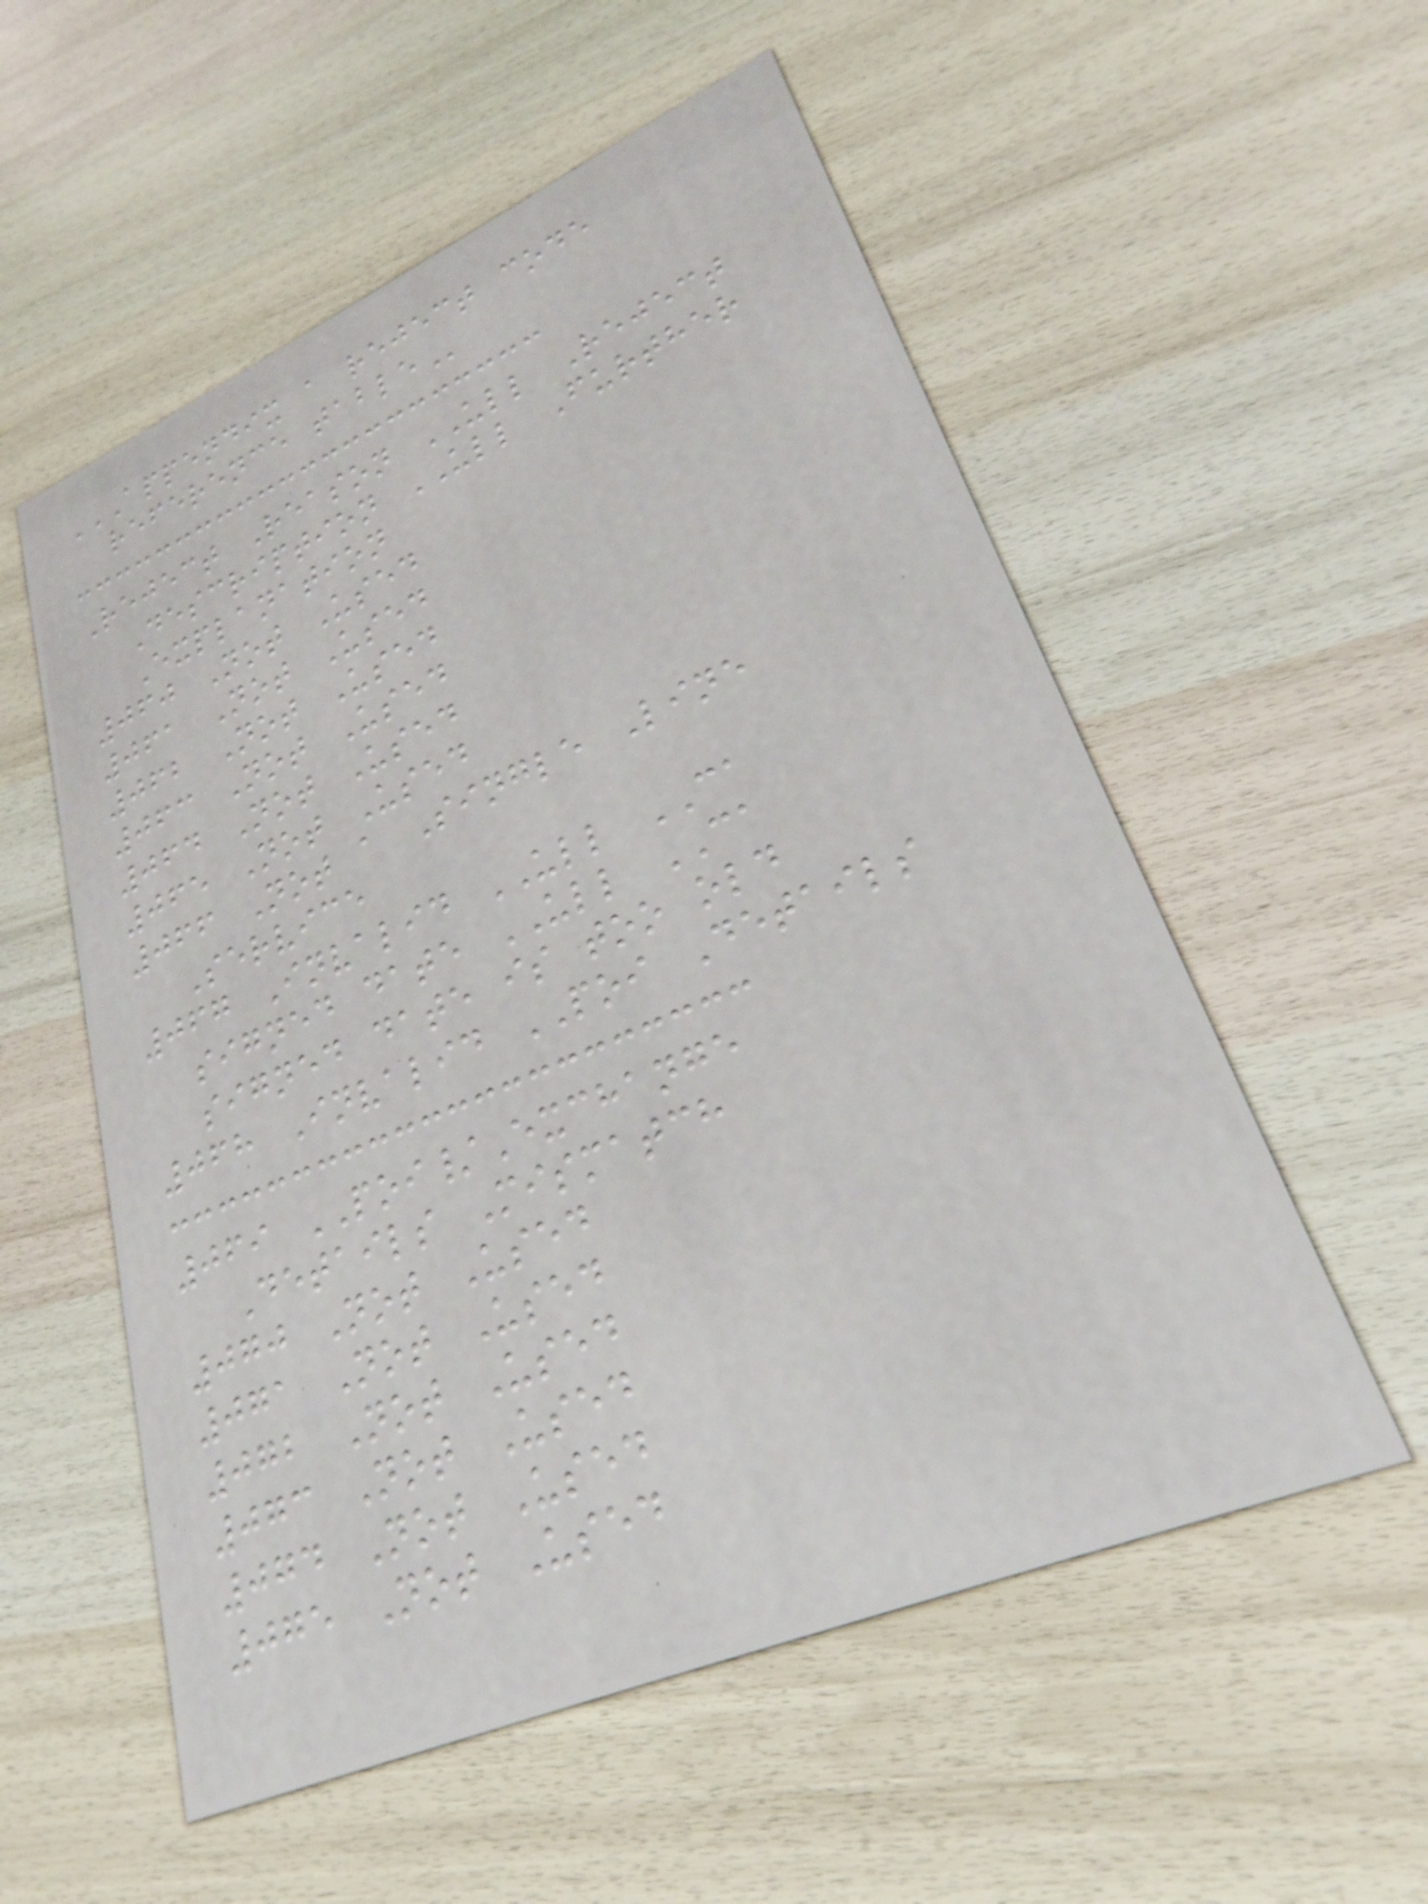APPENDIX A REJECT CODE
REFERENCE TABLE
Reject Reason ULL Reject
Description ULL Further
Explanation
060 Not Used
061 Not Used
062 Not Used
063 Not Used
064 Not Used
065 Not Used
066 Not a Single Line
Service
067 Invalid ULL CA
signed date ULL CA
signed date is too old
068 Invalid POI Details
069 POI/Exchange
Details Mismatch
070 Not Used
071 Not Used
072 Not Used
073 Not Used
074 Not Used
075 Not Used
